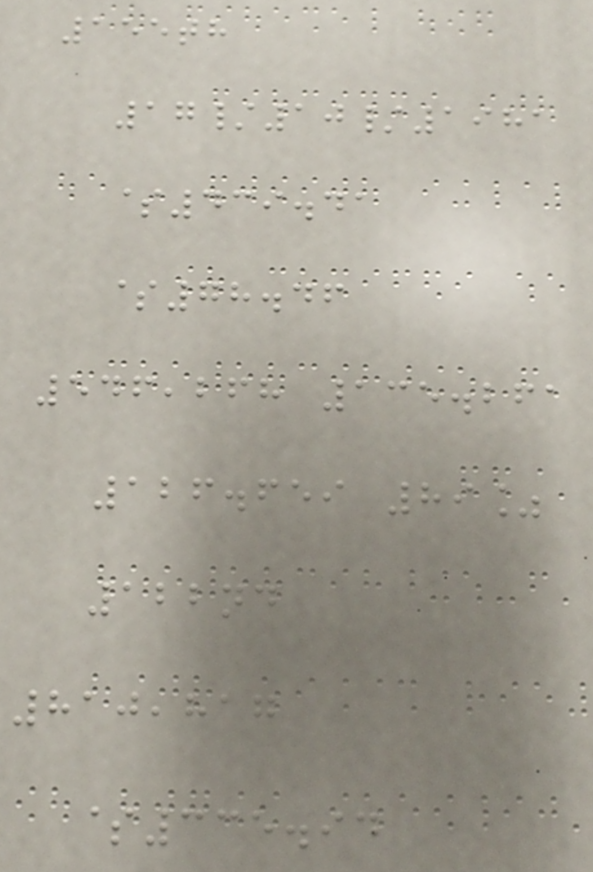155th
17/10/1981
$439.41
$78.46
546,268 135.261
126.659 89%
122nd
810,817
$335.94
